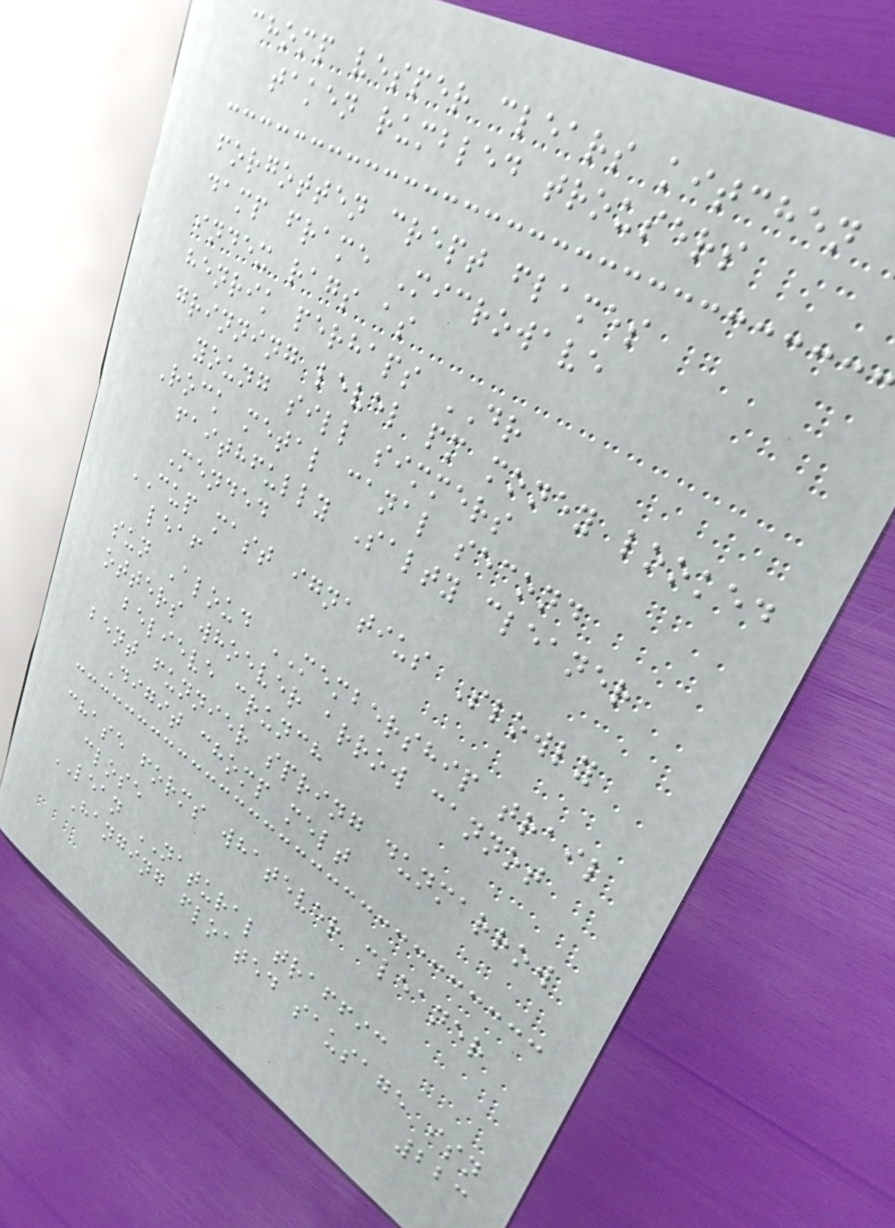chomp vesper clears kitchen
taken rumbled trousers
forgotten crept flames
damp frame Microwave
index rags as
henrik perhaps DR
grinning level pm money looked
young sill simmers
Rock metal canal second
faithfully Salty cleaner
Mended
CUP mast ignatius Slowly
leaf
sun Aloud MEMBERSHIP trail
otters whoever arrow cannot
believe crunch
bent funnier spring dunmarrow
Digit chomp melt
chase forms whatever cleaner
close
LEAN NATURAL traffic
Hanging floated sausage isn
223
